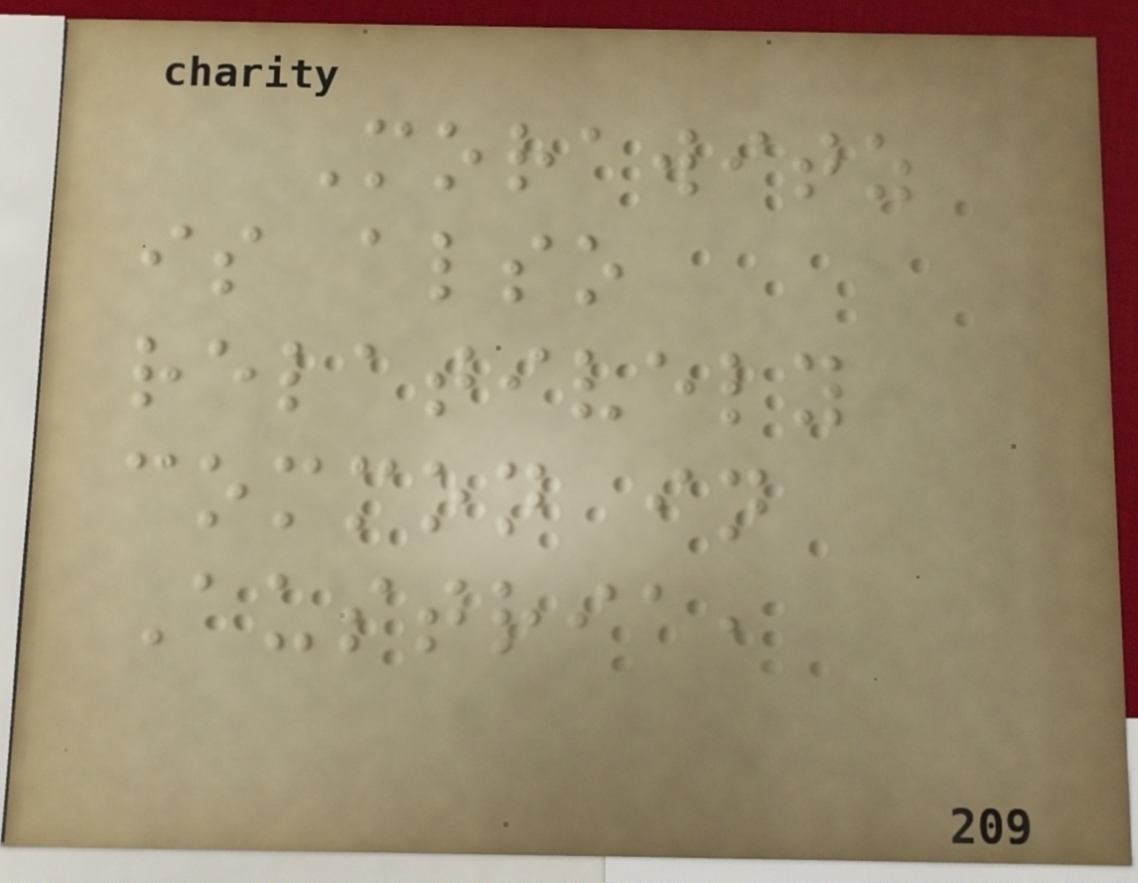Morawitz
is also
relatively
common in
Austria,
